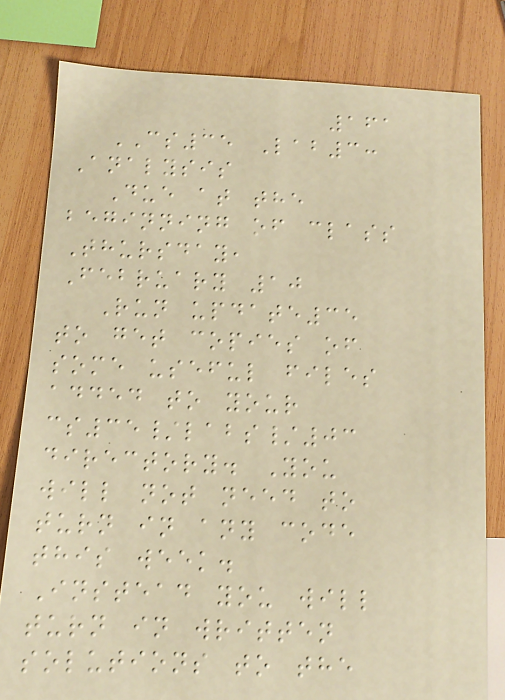161
CS35 Lab3:
Analysis
Due at the
beginning of class
Thursday,
February 10
Run update35
to get copies of
some useful files
added to your
cs35/labs/03
directory. You
will not need to
turn in any code
this week.
Instead you will
turn in written
solutions to the
